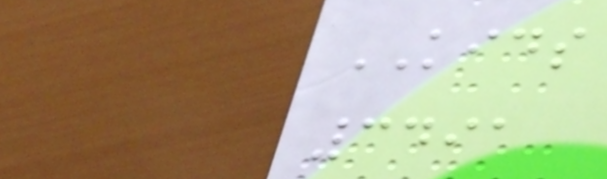KIDS
3491
